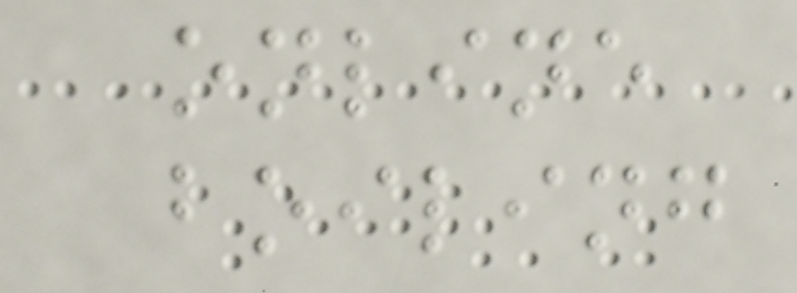online
boiling
